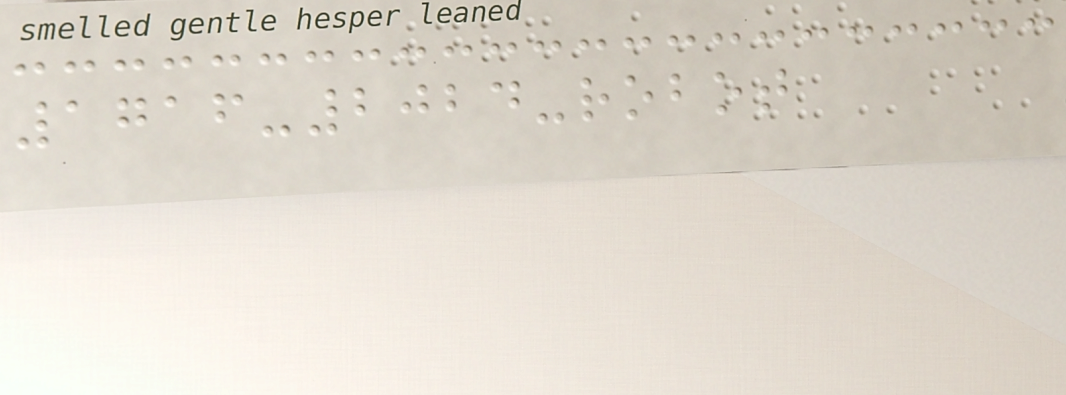1716-2024-robot
